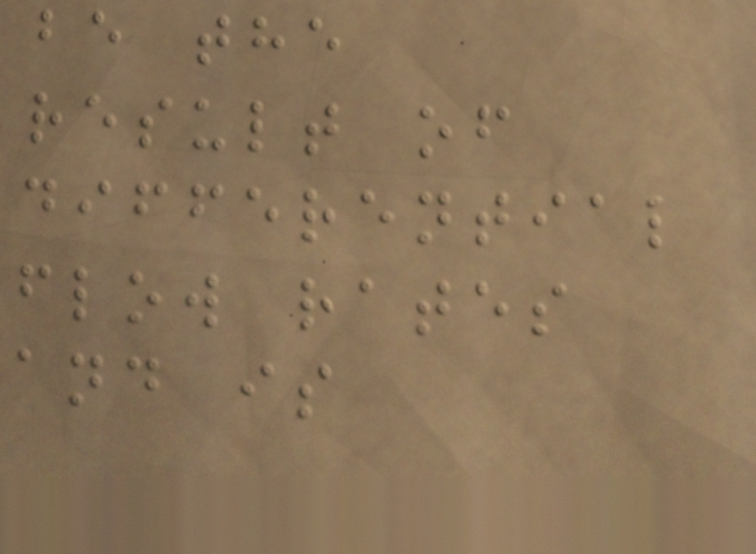be the
result of
differential
flow rates
and is
